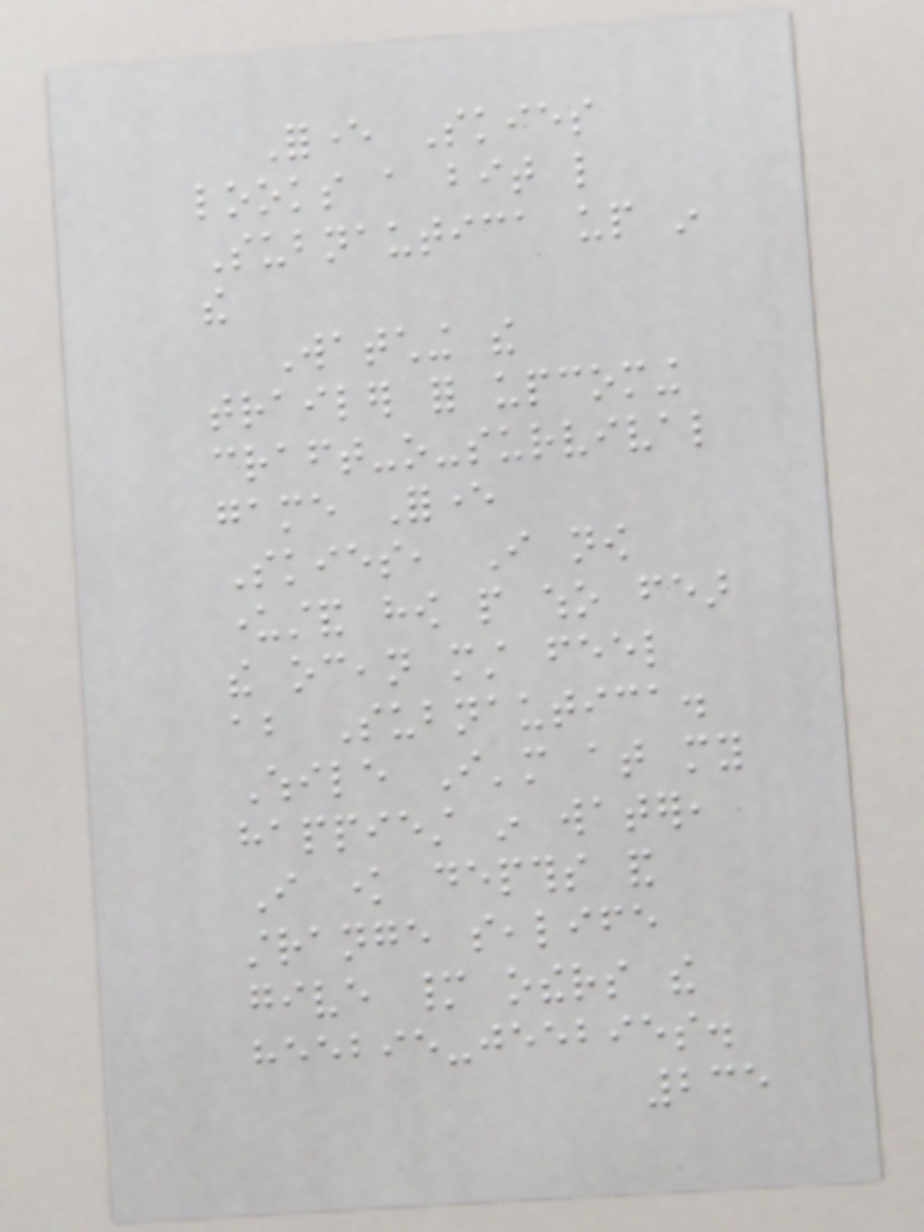Forever Skies
looks a bit like
Subnautica up in
the
Watching the
trailer for upcoming
craft-o-survival
game Forever
Skies, I now
understand how people who fear
the ocean must feel
about Subnautica.
While I'm at my
happiest in water,
I know depths and
strange sealife
give many others the
heebie-jeebies.
235
